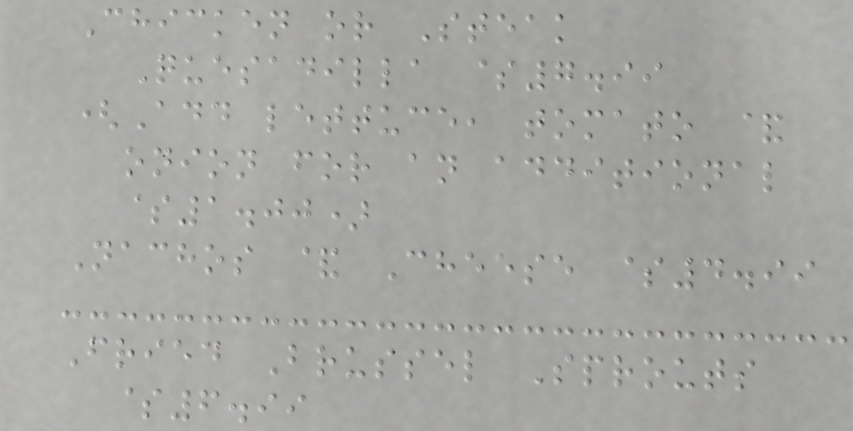Chicken or Steak
Quesadilla $7.99
(Add lettuce, tomato &
onion for an additional
$1.00)
Nachos & Cheese $4.99
Fried Brussel Sprouts
$6.99
